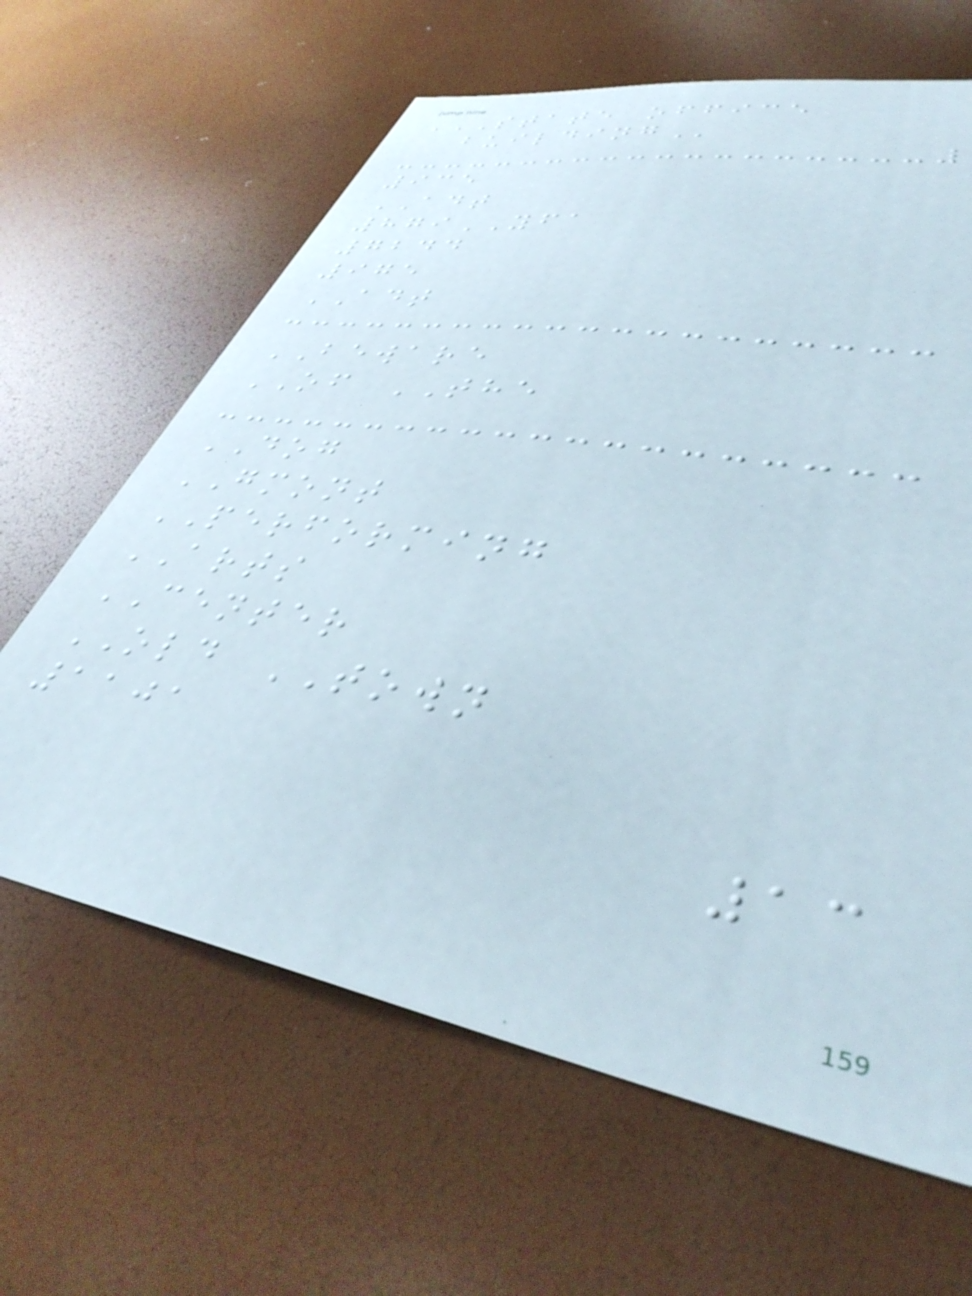STATE OFFICE
BUILDING
935
ADT
879YFA
7244
975
ADT
BEWARE
OF THE
DOG
GMONT
PERFORMING
ARTS
CENTER
OLD TOWN
1101
13
